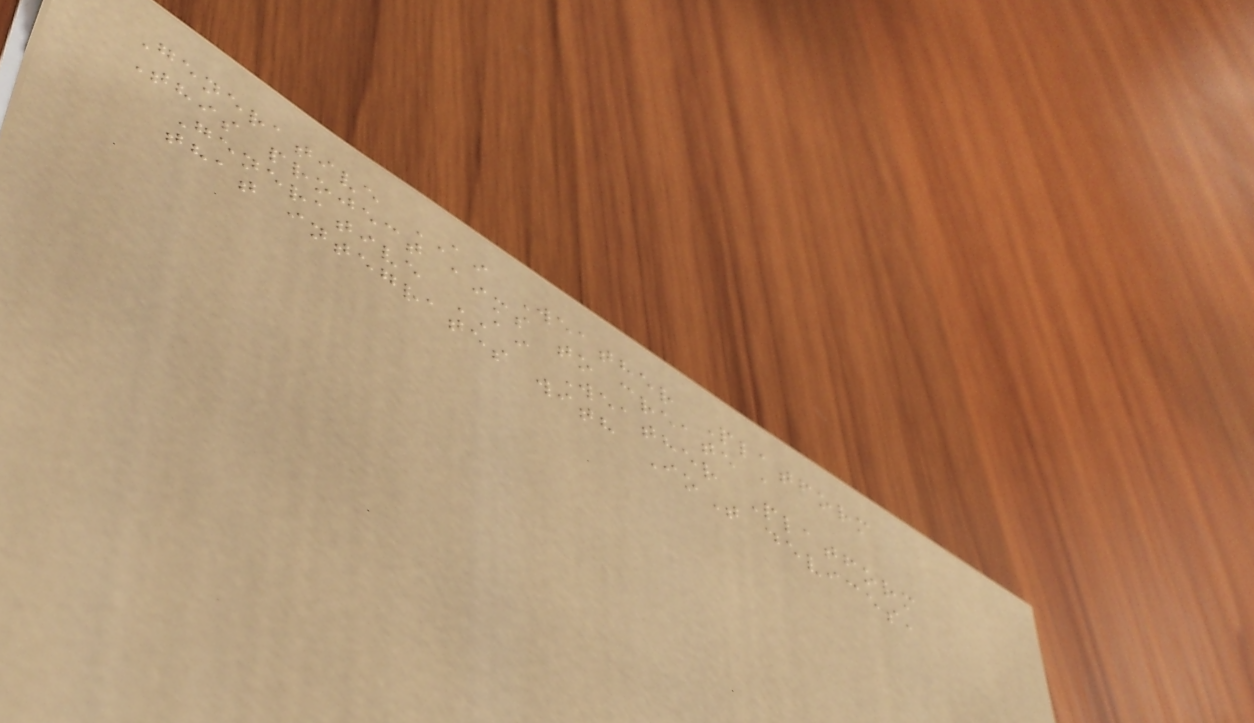Generative AI Weather Platform
This project aims to create a
Generative AI Weather Platform
that integrates with IoT devices,
